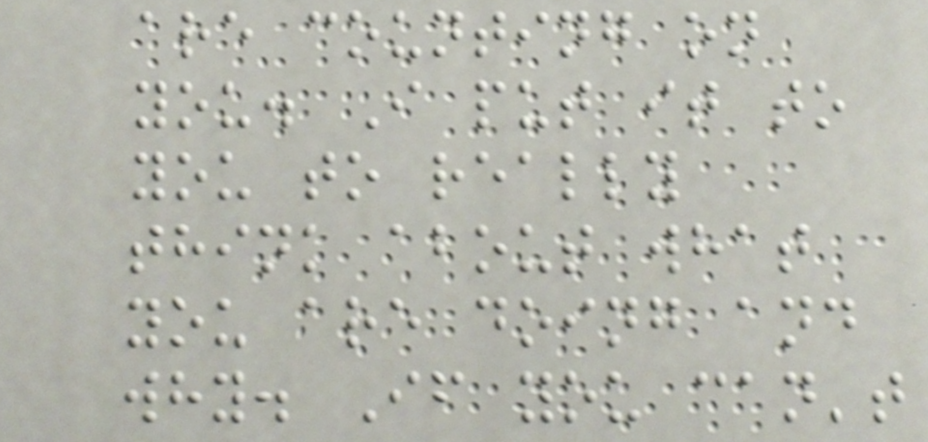are counting on
you. I put it to
you to really
think about what
you are doing and
why. If you can't
